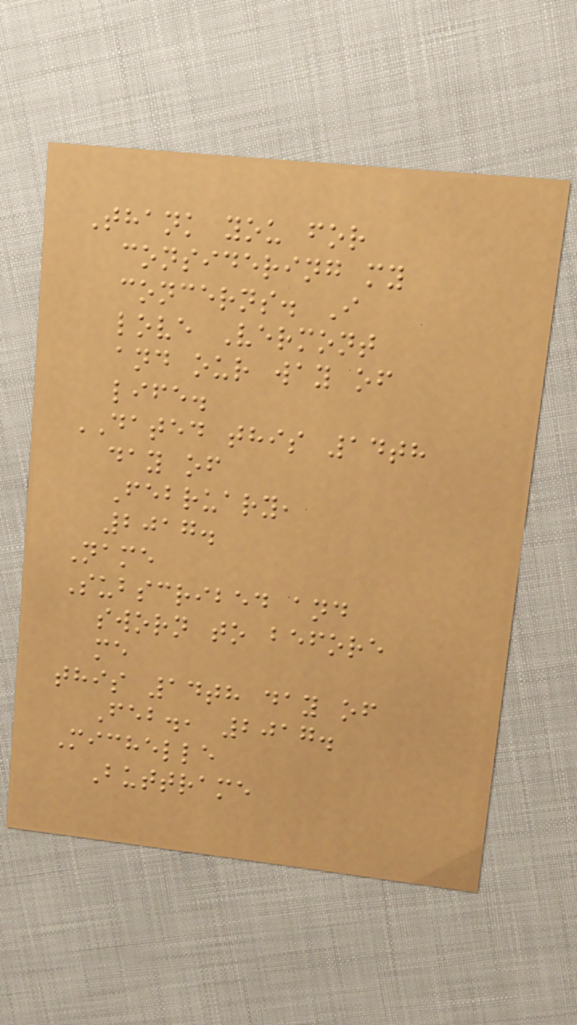Thank you for
considering my
concerns. I
love Vermont
and our way of
life.
DATED this 14th
day of
February,
2017.
Name
Subscribed and
sworn to before
me
this 14th day of
Feb., 2017.
Michelle
Buttrame
